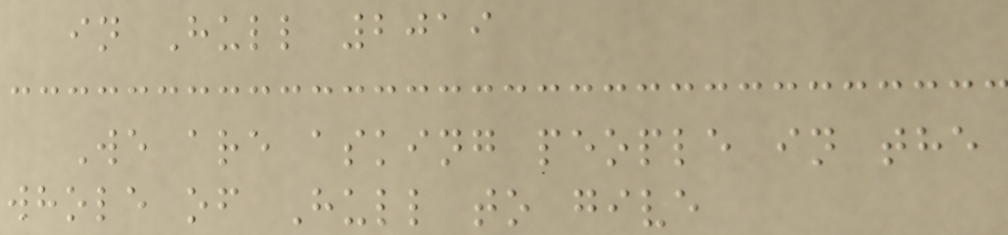in Hull 2019
We are asking people in the
whole of Hull to give
